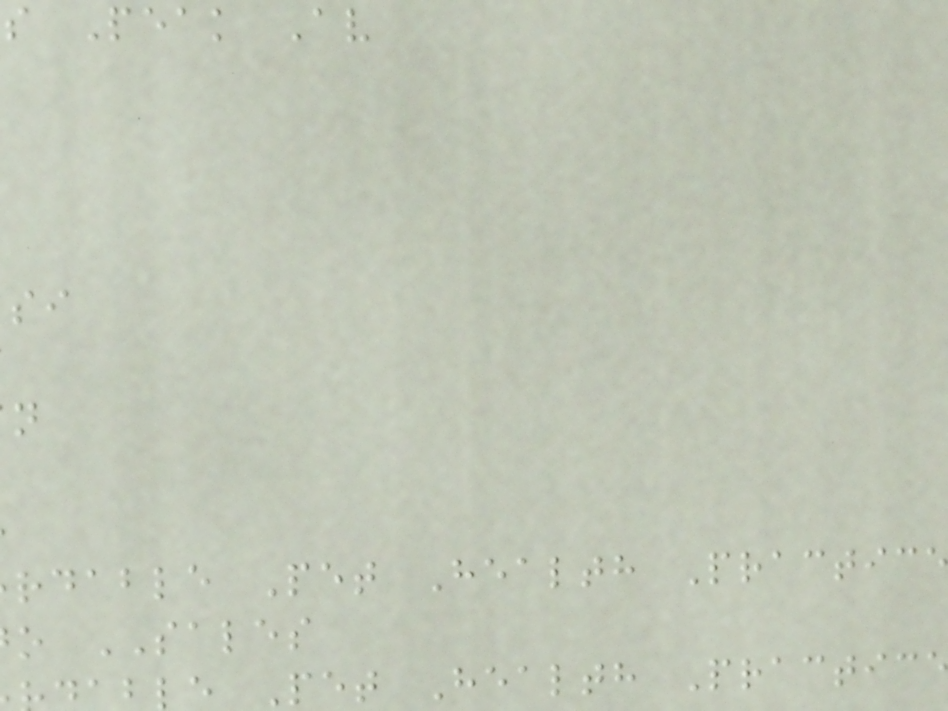s Peak Av
rdable Pet Health Practic
o SALES
e Pet Health Practic
